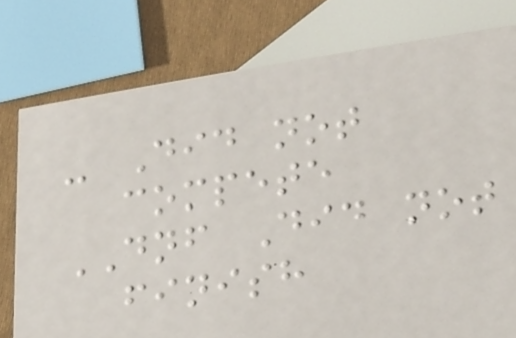- Did not
compete
DNF Did not
finish
